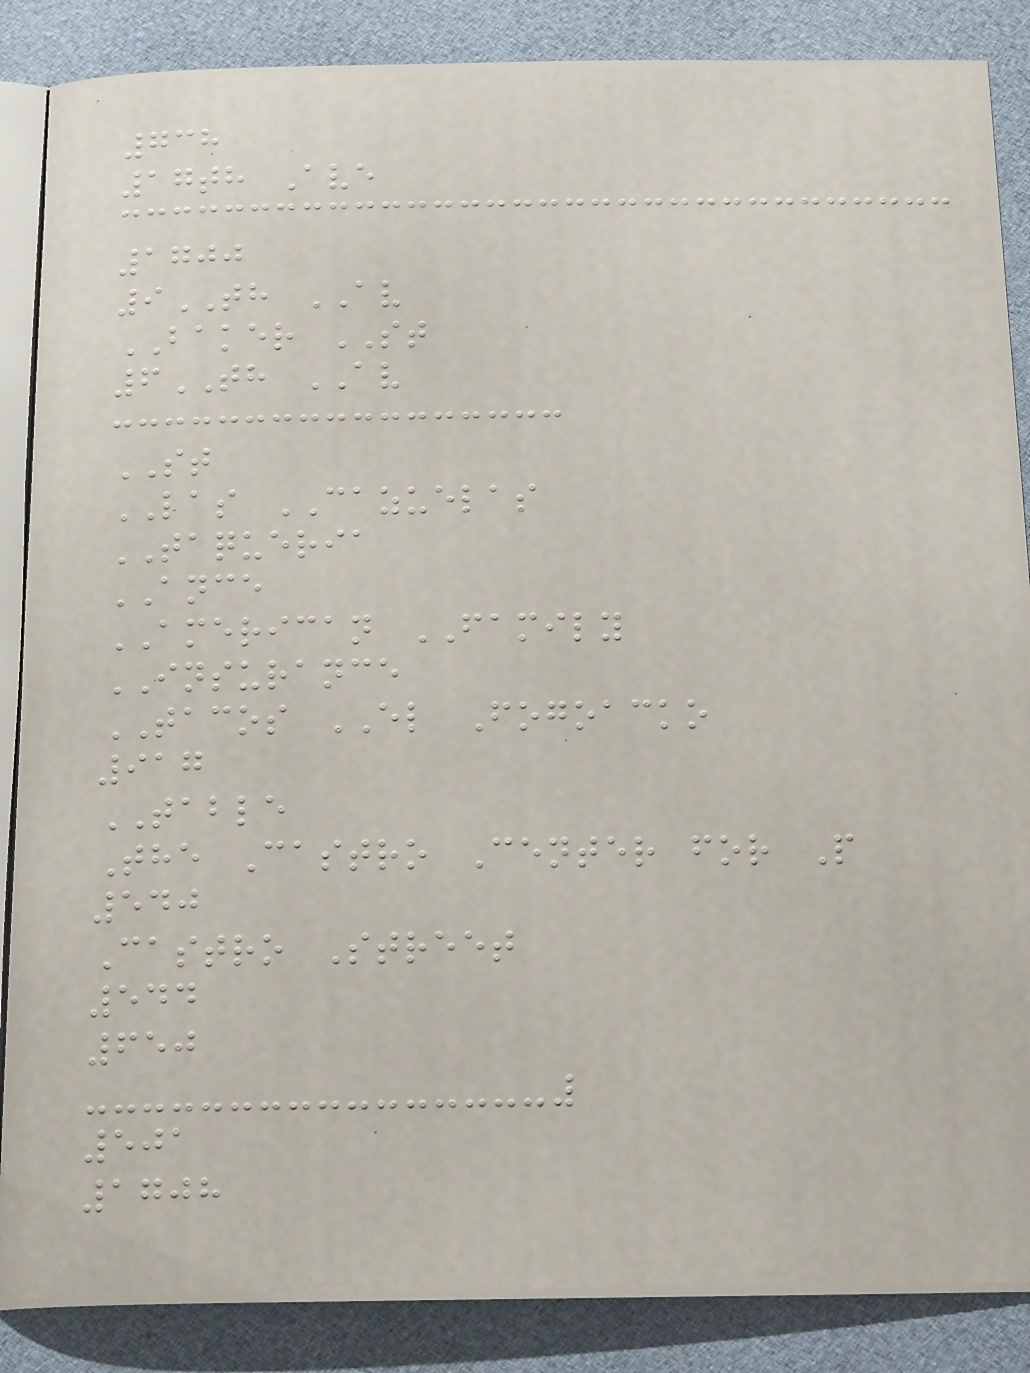738
17th Ave
1700
9TH AV
BAKER ST
6TH AV
ST
LAS CAZUELAS
TAQUERIA
ANCE
AMERICAN FAMILY
INSURANCE
TACOS EL Fogoacko
917
TABLE
The Castro Center for P
540
Castro Street
544
650
501
1708
